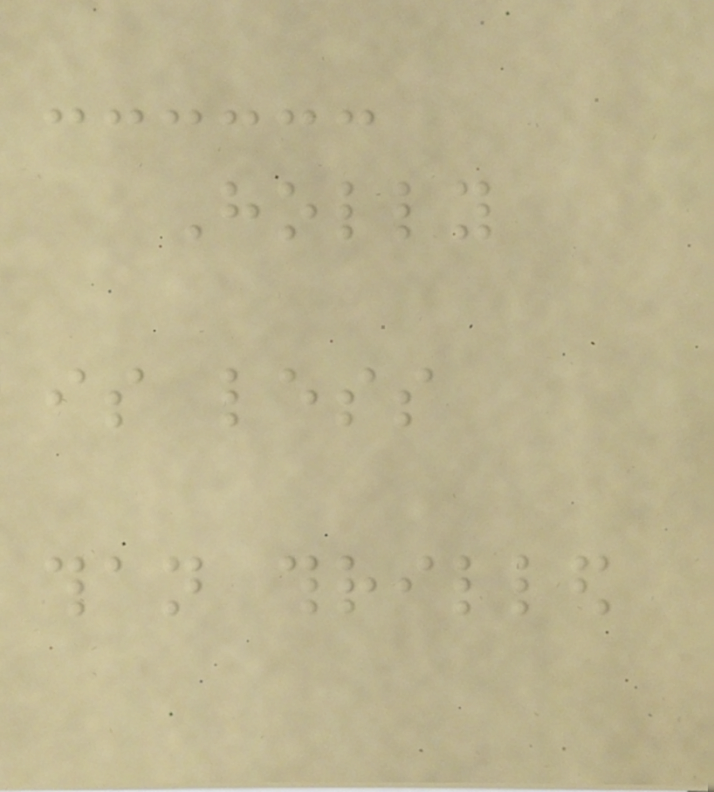Holly
is less
than thrilled
